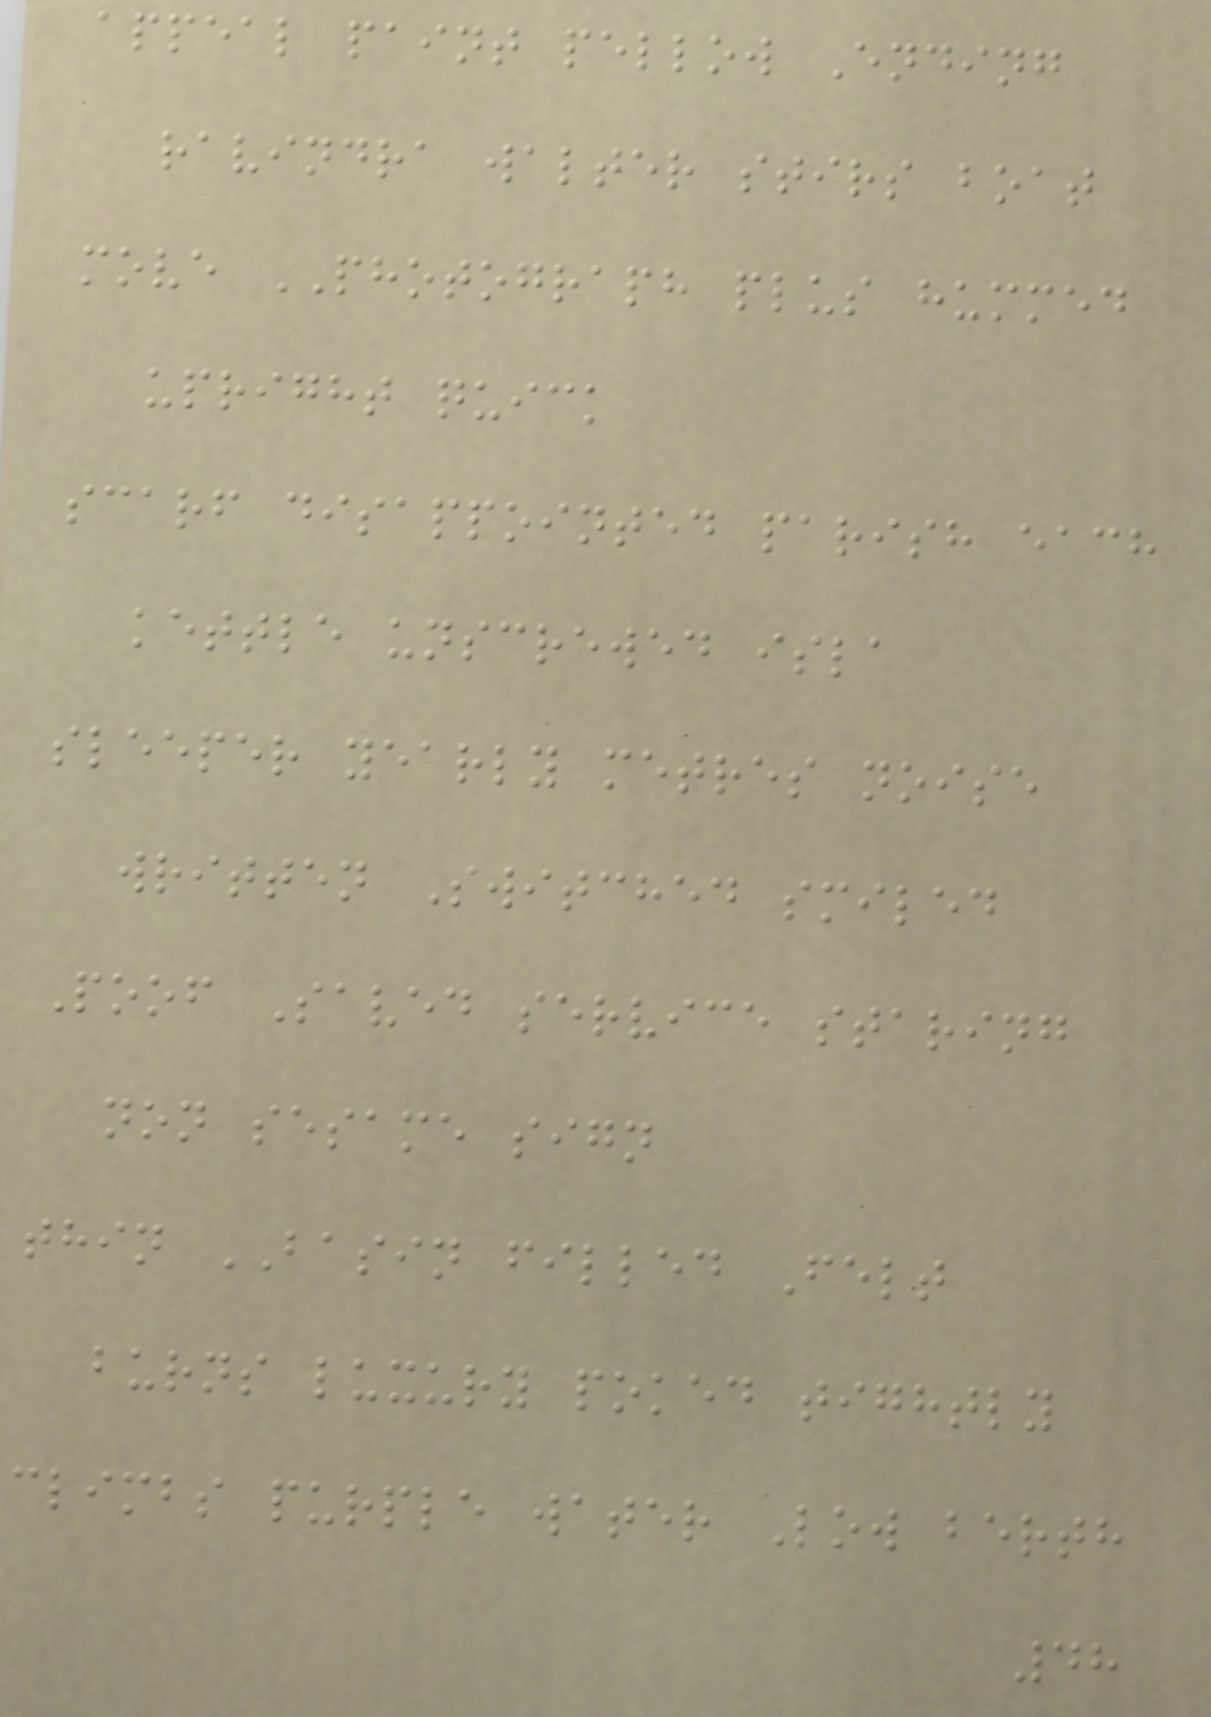appeal paint pellow Ending
ravindra walter stirs boat
move PHOTOGRAPH plus hummed
upright quick
scarf disappointed parish each
kettle unscrewed isla
sleeper yearly metres noise
written Switched smiled
Poof Saved service staring
non sesame sign
thin BASIN filled Felt
burns luxury poked tightly
climbs purple water Low berth
48
